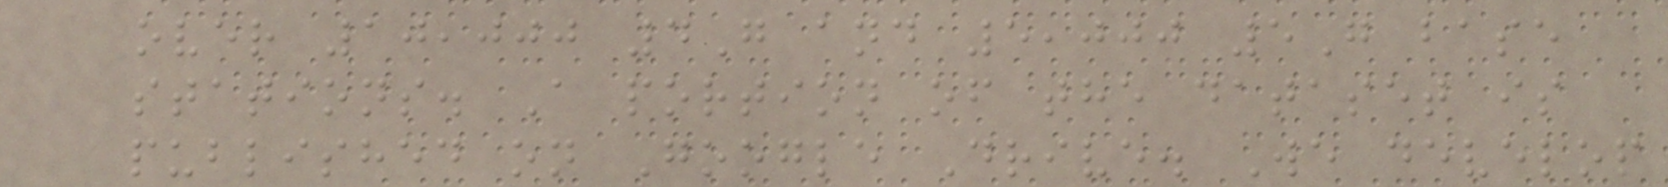over 10,000 4G and 5,000 5G base
stations. A portion of the dataset is
published on Google Drive. We develop
